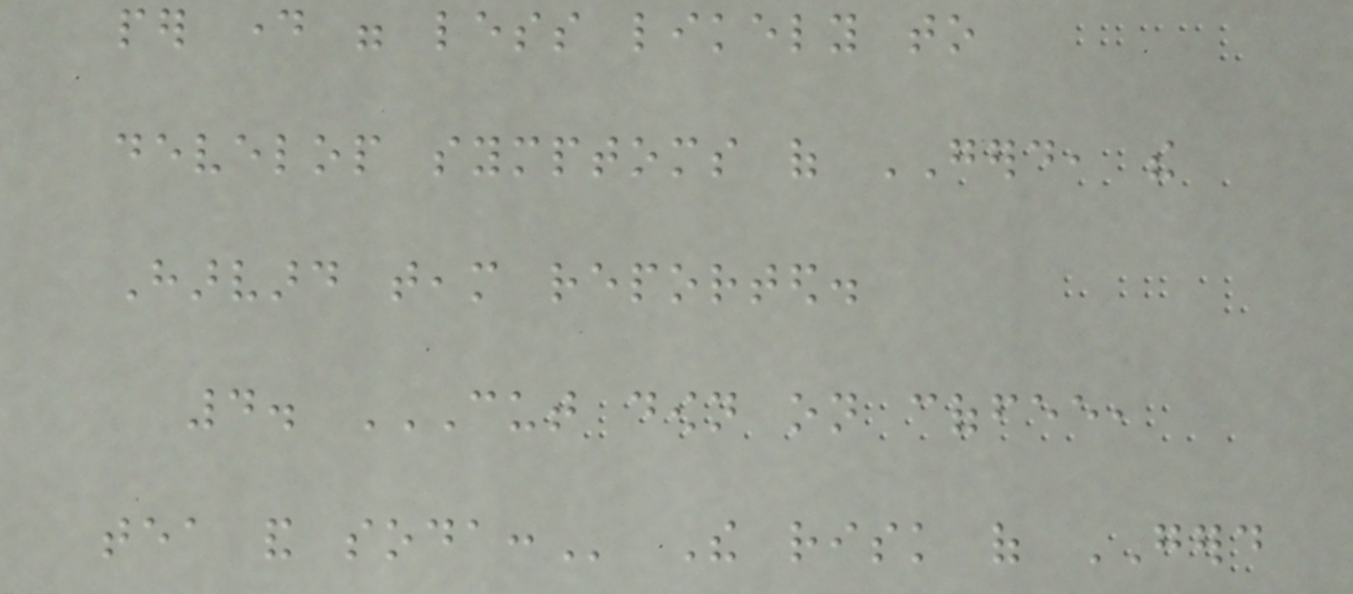per day were less likely to
develop symptoms of GERD, the
Harvard team reported.
4. CUT DOWN ON COFFEE,
TEA AND SODA: The risk of GERD
